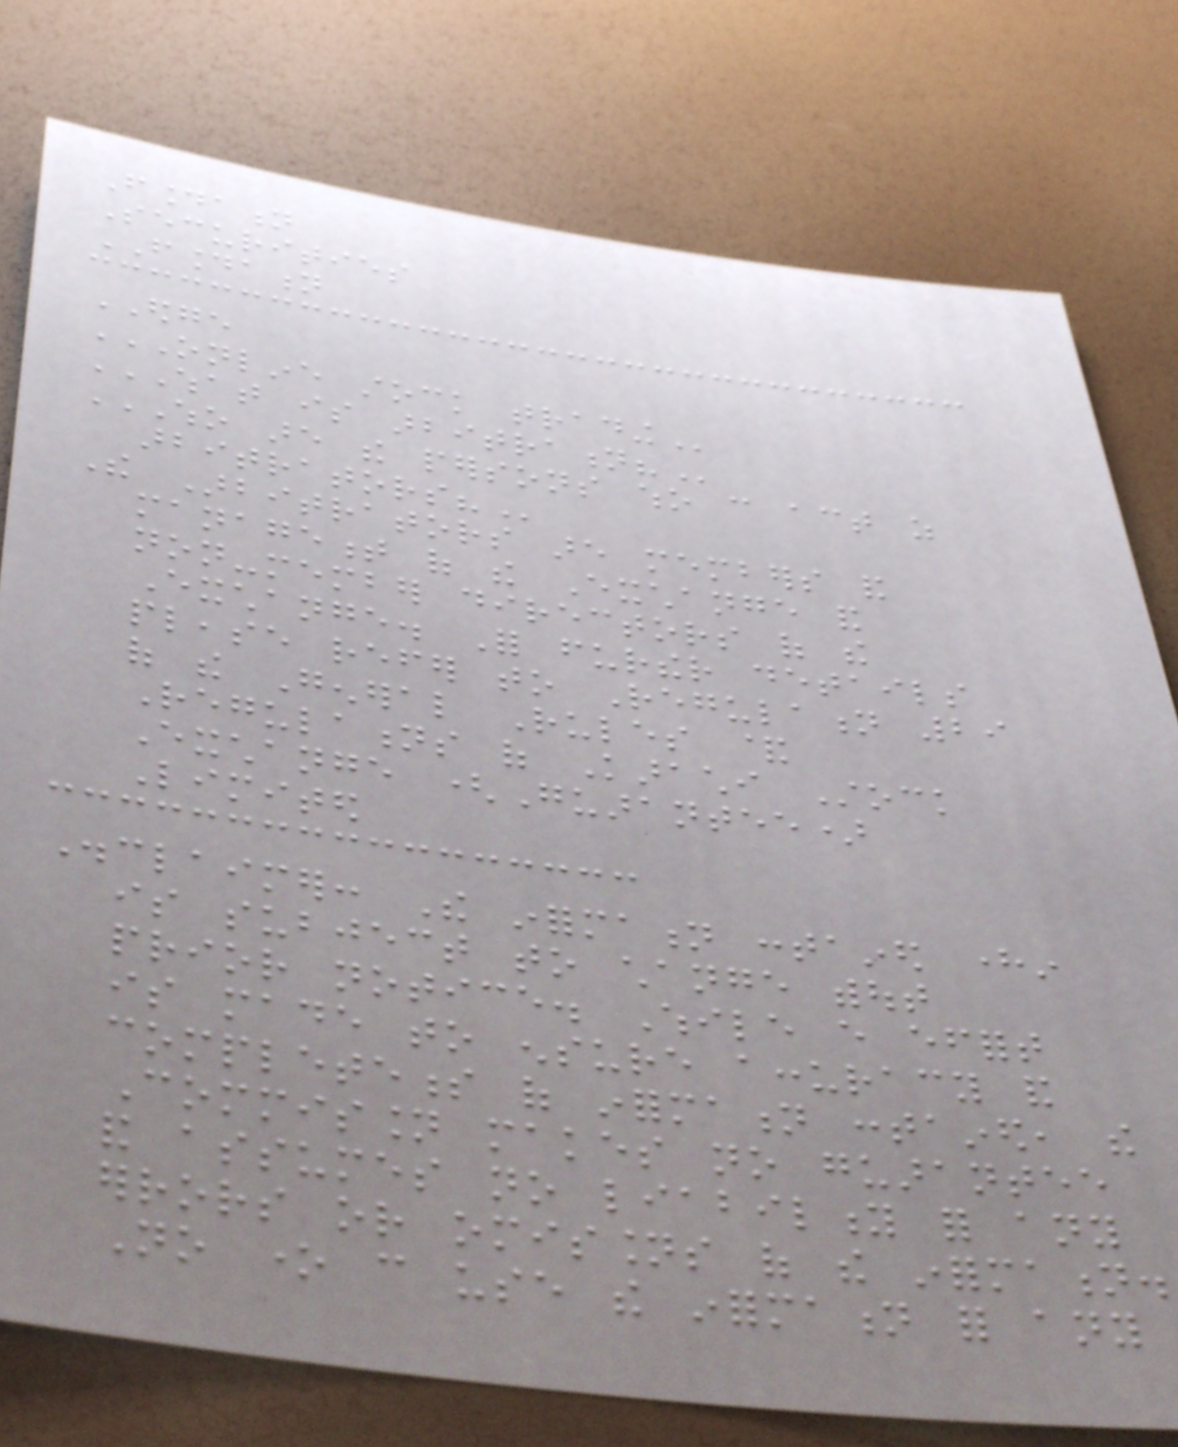Foundation
Securities
FOUNDATION
EDGE
ONLINE STOCK TRADING
WHAT IS ARBITRATION?
WHO ARE THE PERSONS WHO CAN ACT AS
ARBITRATORS?
The Arbitrators are members and
management of the Exchange and
non-member directors of the
Exchange. For further details
please refer to Regulation 29
of the General Rules &
Regulations of Karachi Stock
Exchange (Guarantee)
Limited
Disclaimer: The information contained herein
is subject to change without
prior notice. While every effort
is made to ensure accuracy and
completeness of information contained, the
Commission makes no guarantee
and assumes no liability for any
errors or omissions of the information.
No one can use the information for any
